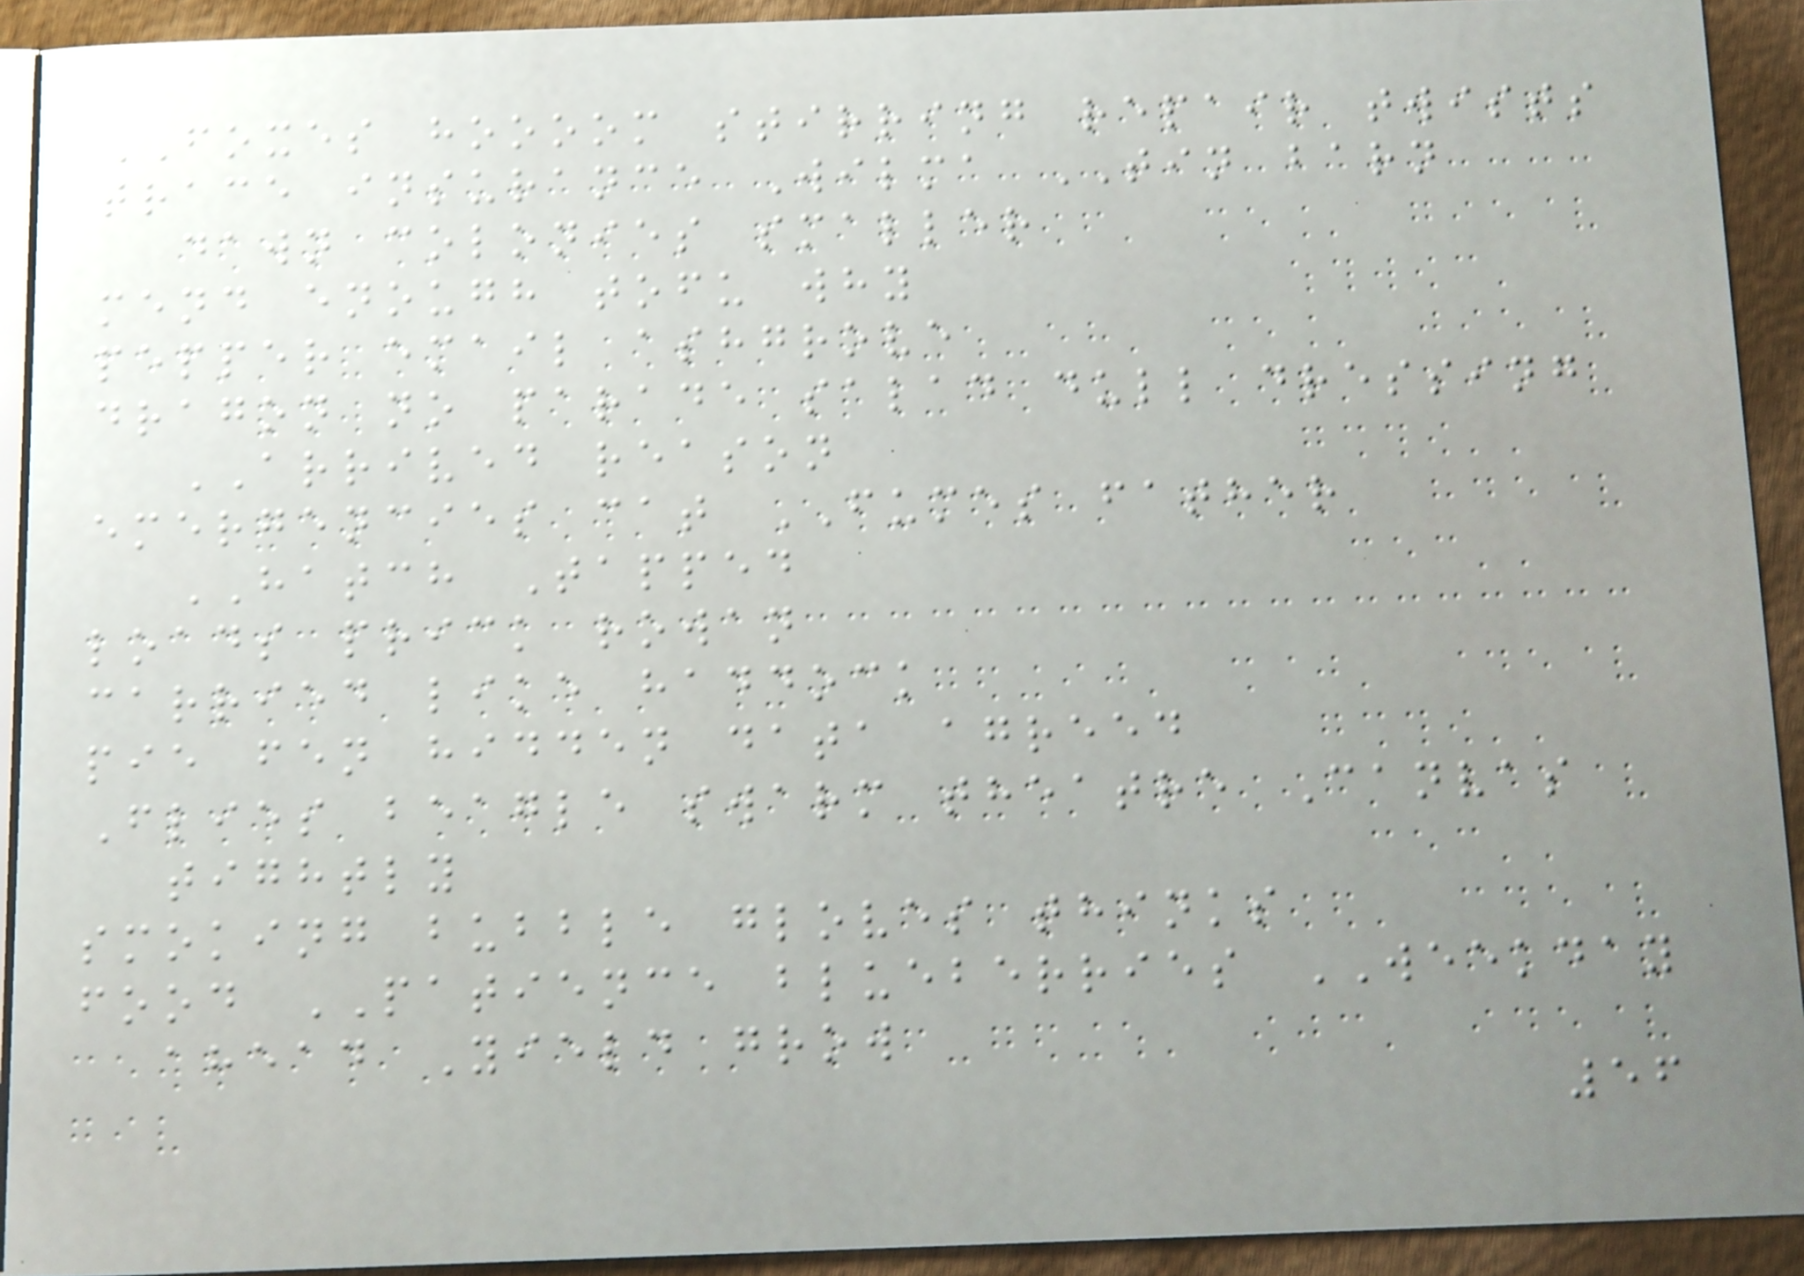FOXES hoooom stirring repair twists
trace insurance Wilma TIN barn
dawn colonies smaller
mend enough tofu why
pepper email ashgrove
dragon no parade salad dull dressing
ARRIVED reason
emergencies cat FUMES father
HATCH Tapped
loads prick rowan
carried like haddock
pie fen hidden data agreed
Flies beagle swarm theatre Canvas
tightly
smoking bubble gloves thinks
food PATIENCE blueberries WEEKDAY
ahead Yield grow
56
